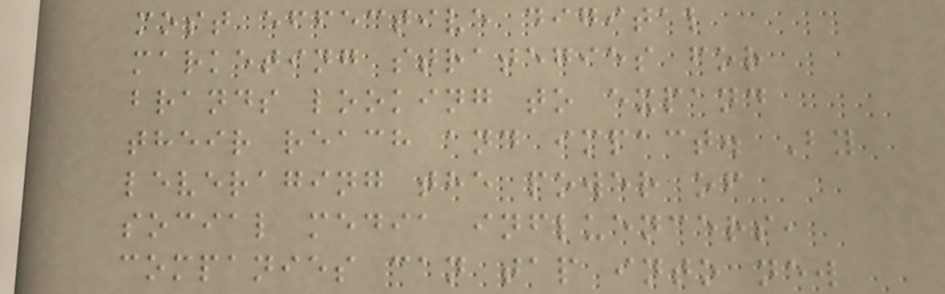most effective digital
marketing strategies for
brands looking to expand
their reach and impact. By
leveraging the power of
social media influencers,
companies can tap into new
